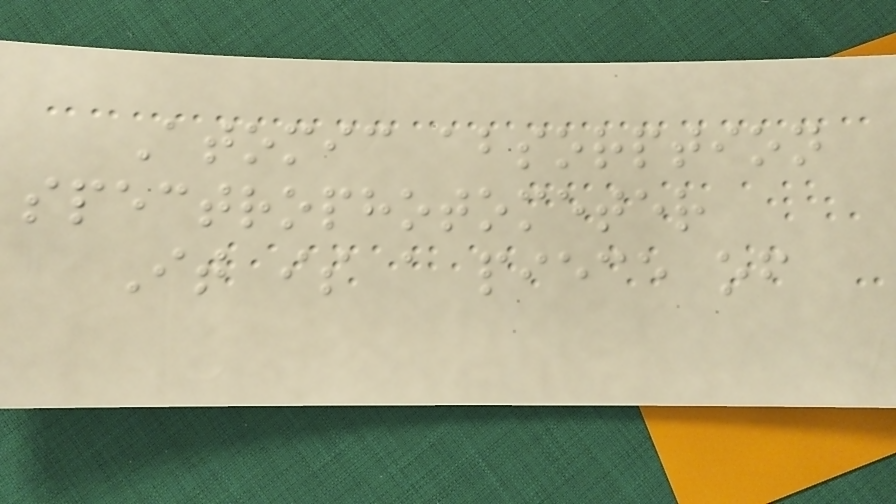Atomic absorption
spectrophotometer
It is a piece of
